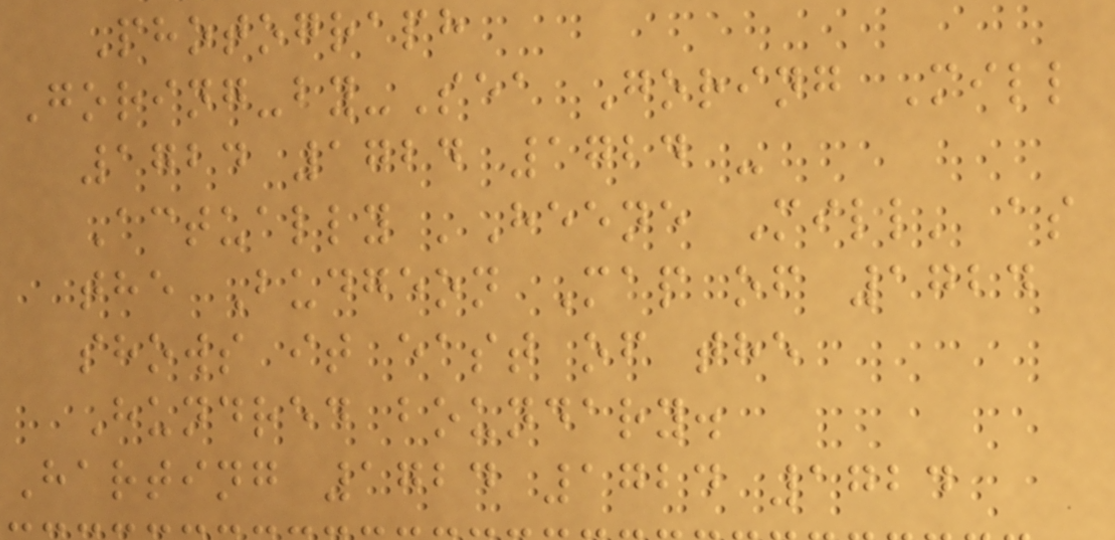Photograph
Goring-by-Sea Goring Mill
1724 1724 1724 -
Actually 'Heene Mill' as
the Budgeon Map of 1724
shows it east of the
Hundred boundary.
Harting 1724 1724 1724
